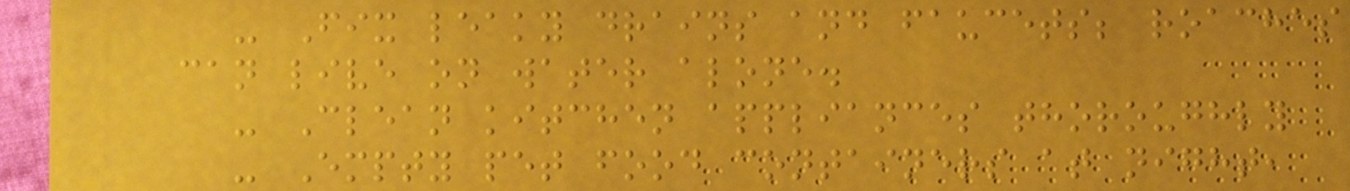- Fix leaky drains and faucets; roaches
can live on water alone.
- Clean kitchen appliances thoroughly
- Empty pet food containers at night,
